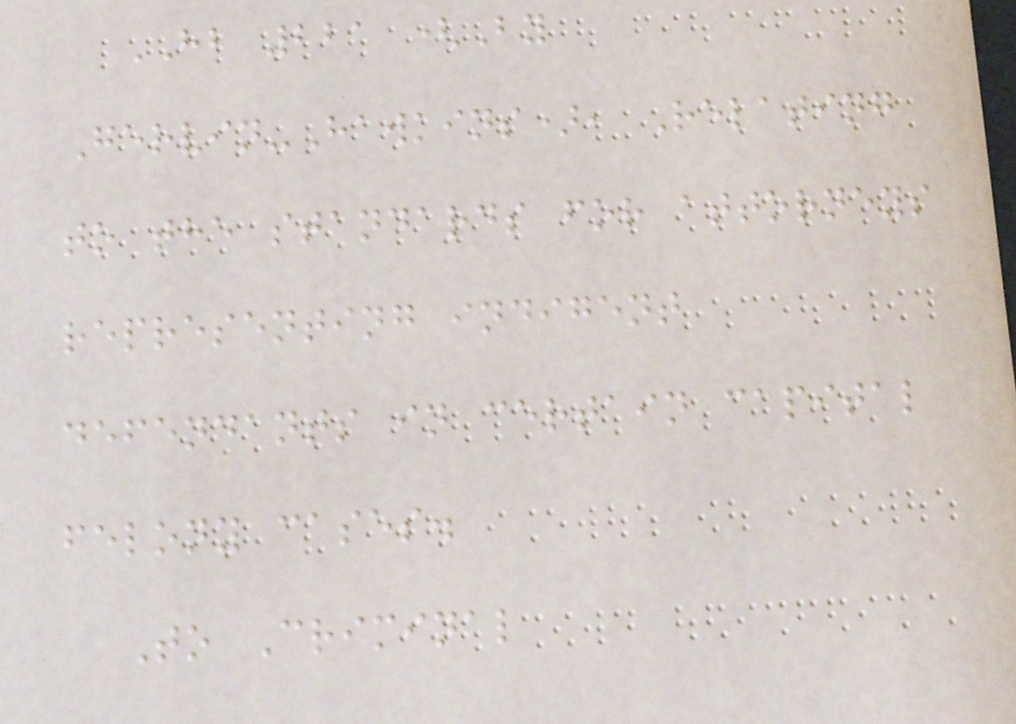HB 221 (By
Gervin-Hawkins), Relating
to the standards for attorneys
representing indigent
defendants in certain capital
felony cases.
To Criminal
